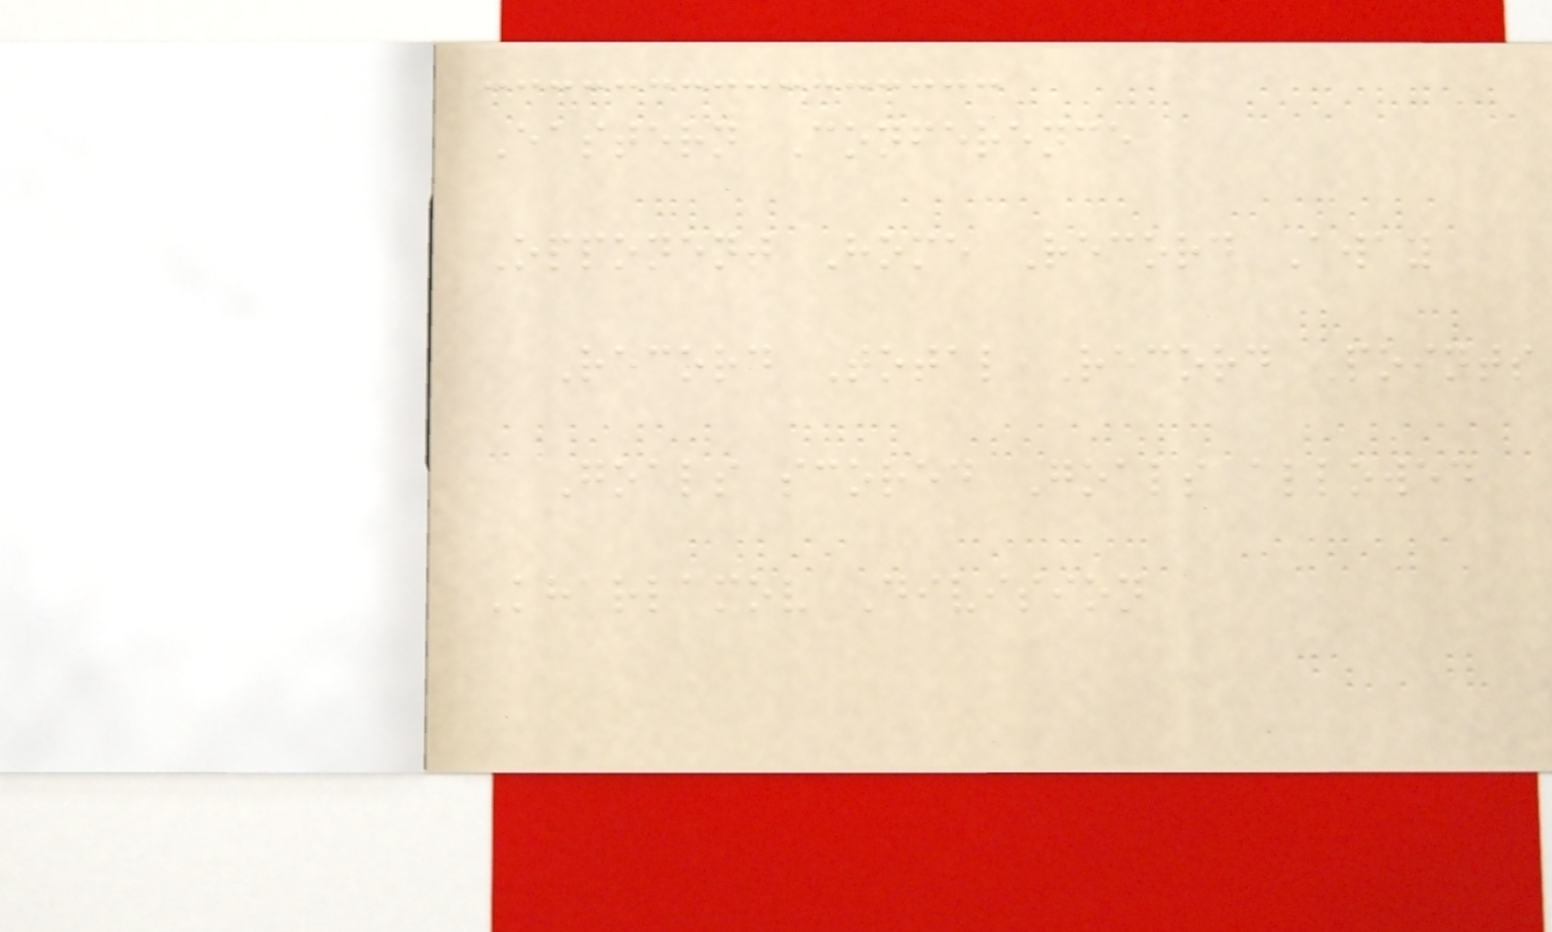Eastern Conference
Opponent Home Record Away
Record Total Record Points
Goals scored Goals allowed
Kharlamov Division
